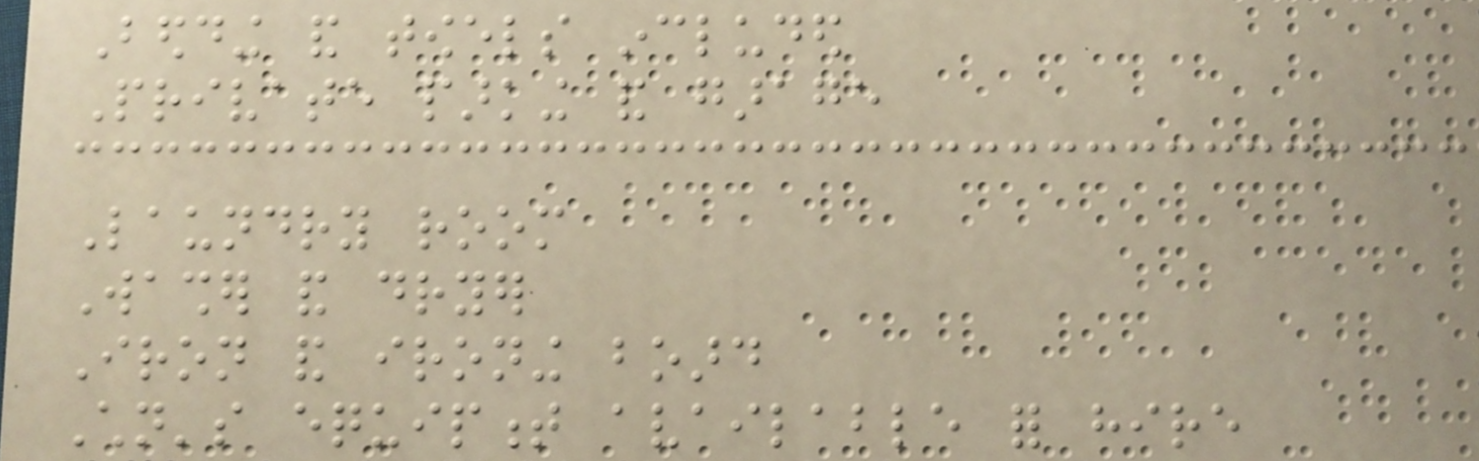Bedding and towels included
Private parking and garage
Laundry room
Washer and dryer
Iron and ironing board
Children's equipment available for hire
